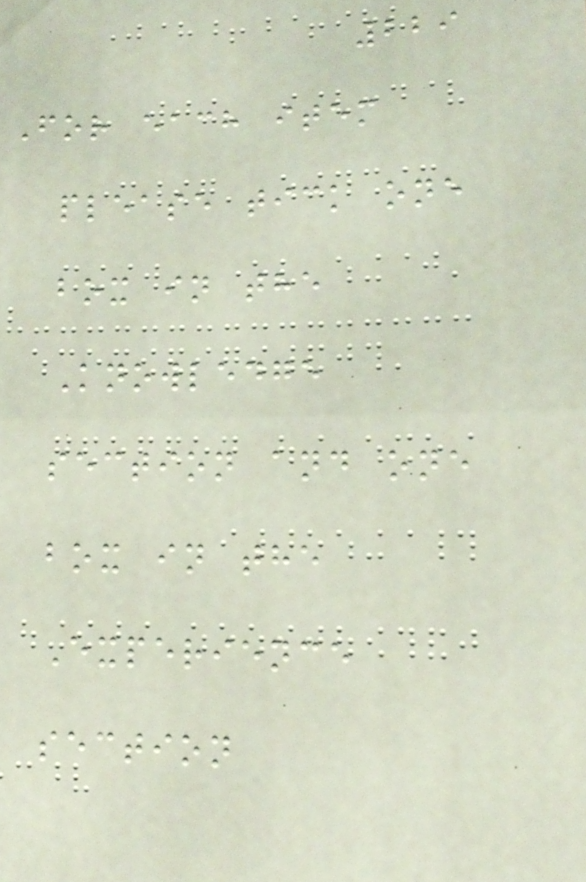229
For each item
please tick one
box in the
Knowledge
section and one
box in the
Experience
section
